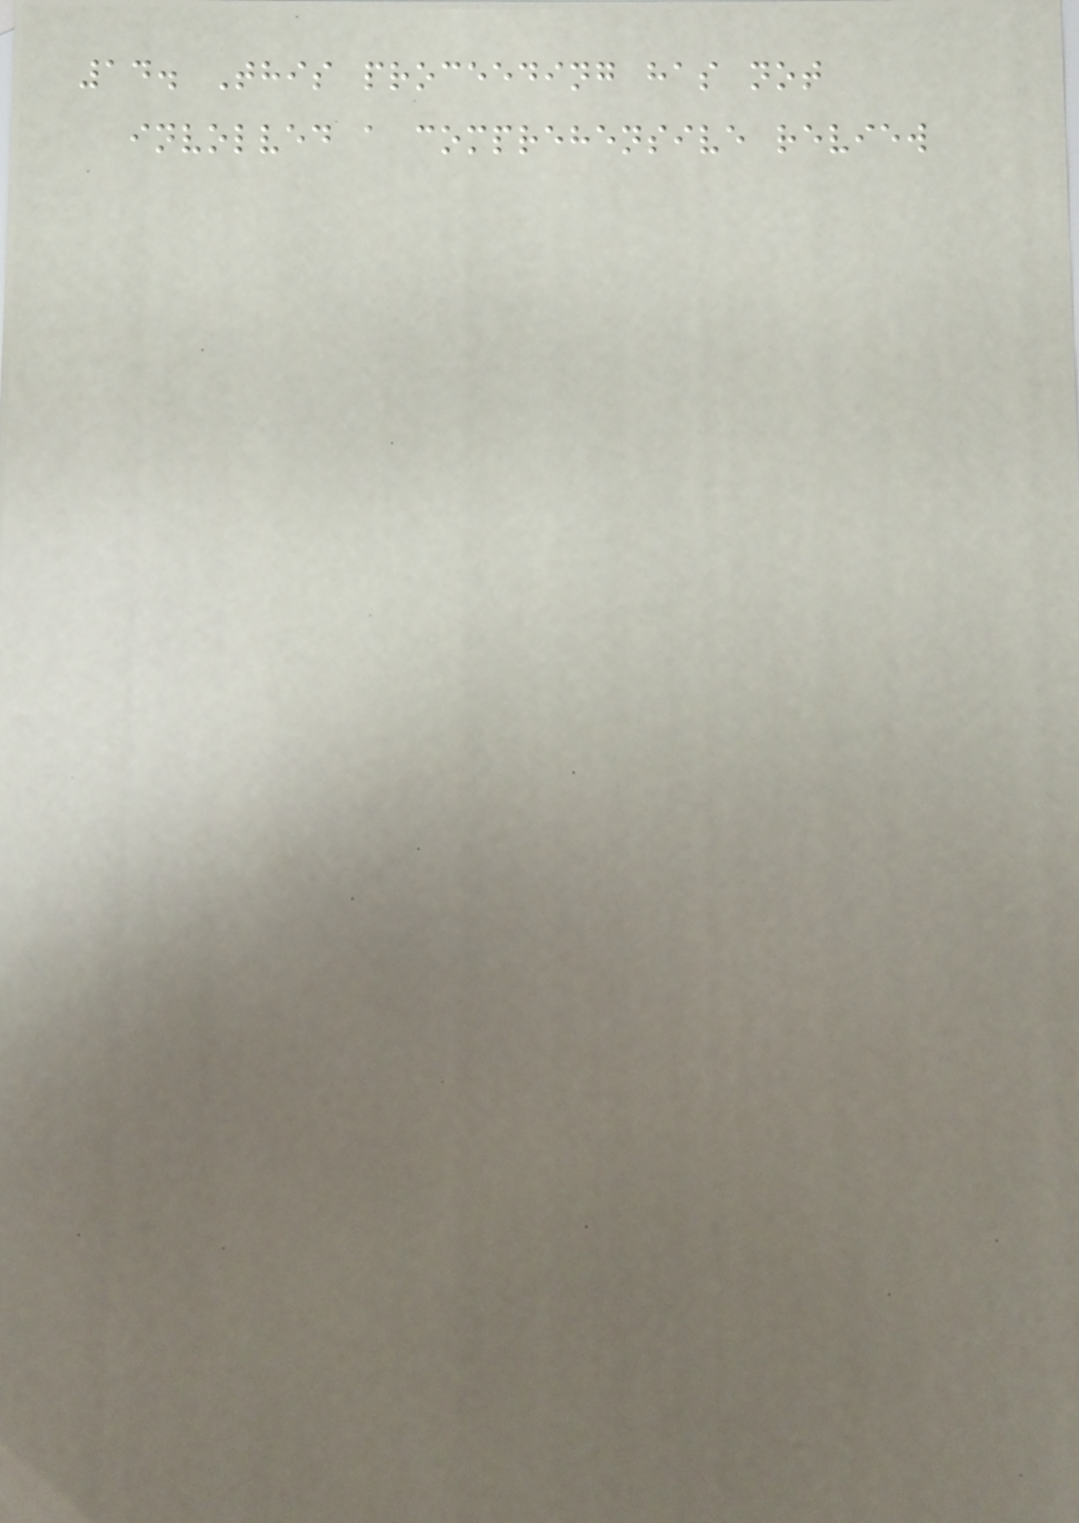14. This proceeding has not
involved a comprehensive review
